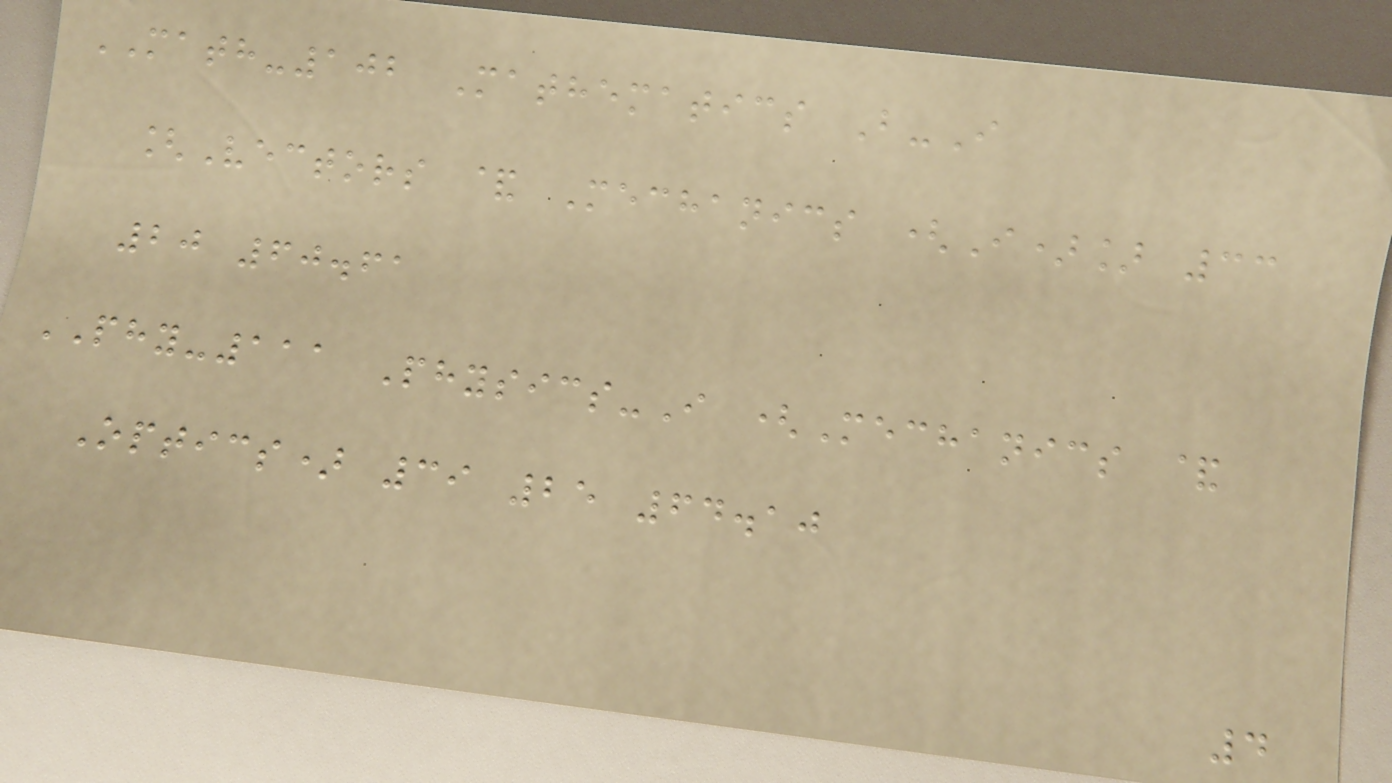MATH-102 Mathematics B-I
[Vectors & Mechanics (I)] 33
20 60.61
PHY-111 Physics-I (Mechanics &
Optics) 39 25 64.10
4
